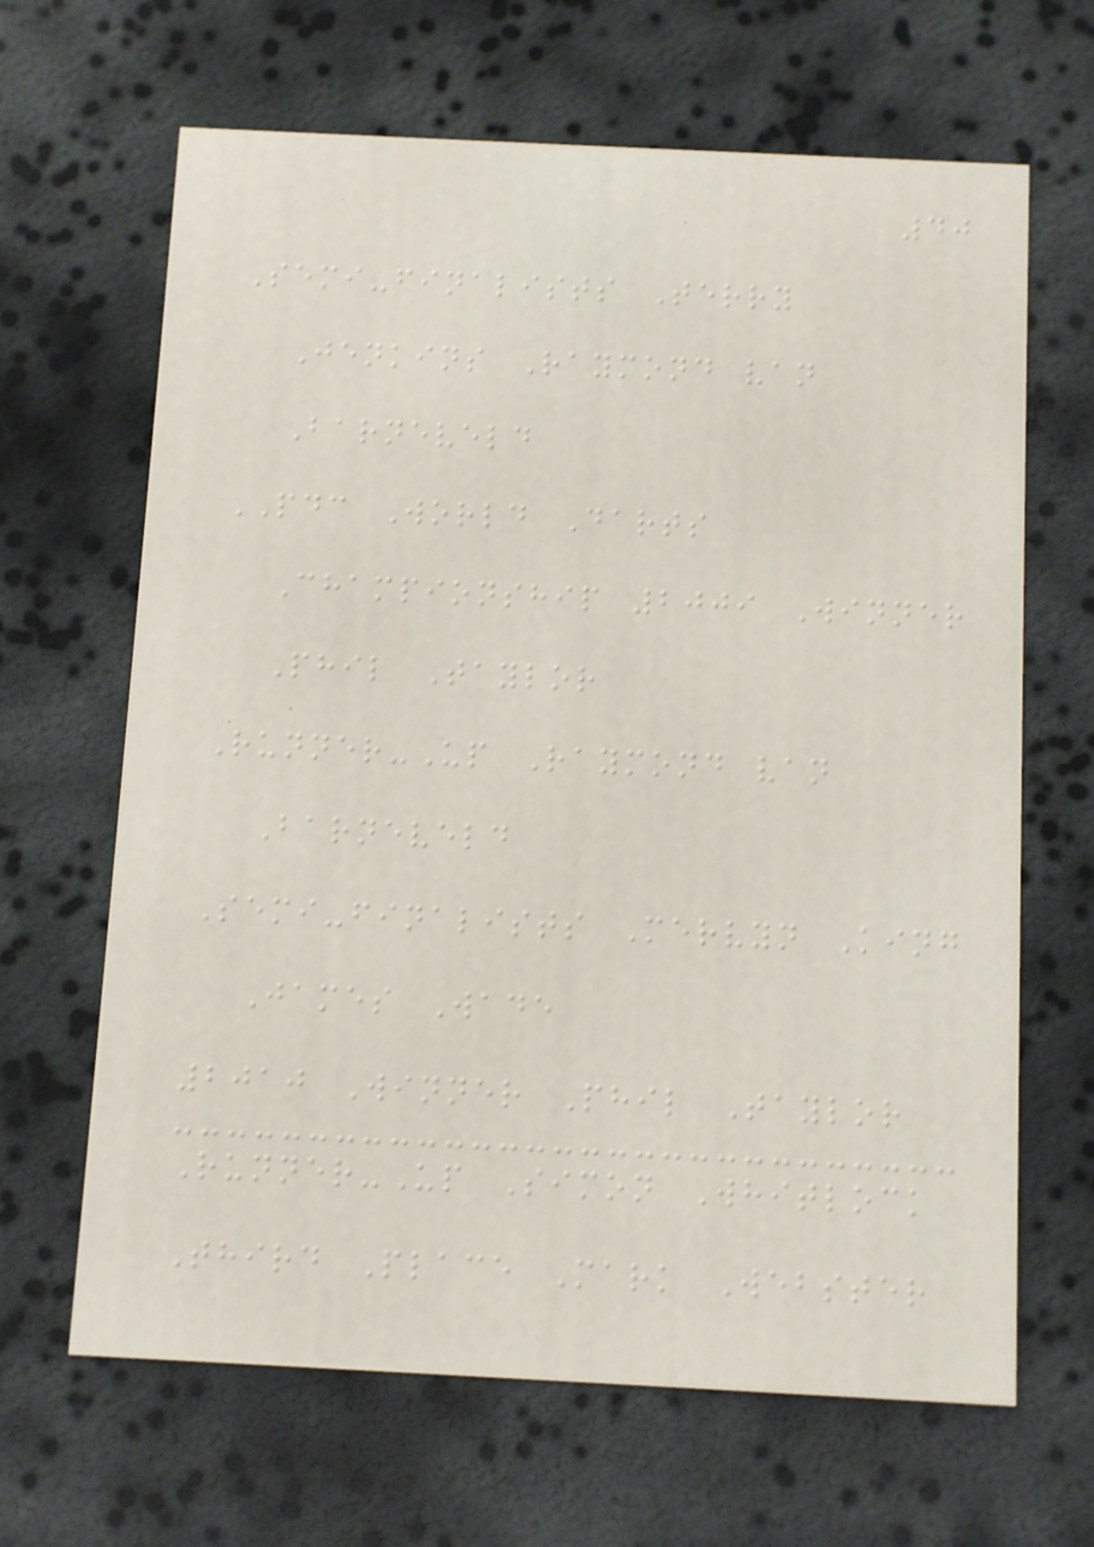40
Semi-finalists Terry
Jenkins Raymond van
Barneveld
PDC World Darts
Championship 2009 Winner
Phil Taylor
Runner-Up Raymond van
Barneveld
Semi-finalists Mervyn King
James Wade
2010 Winner Phil Taylor
Runner-Up Simon Whitlock
Third Place Mark Webster
